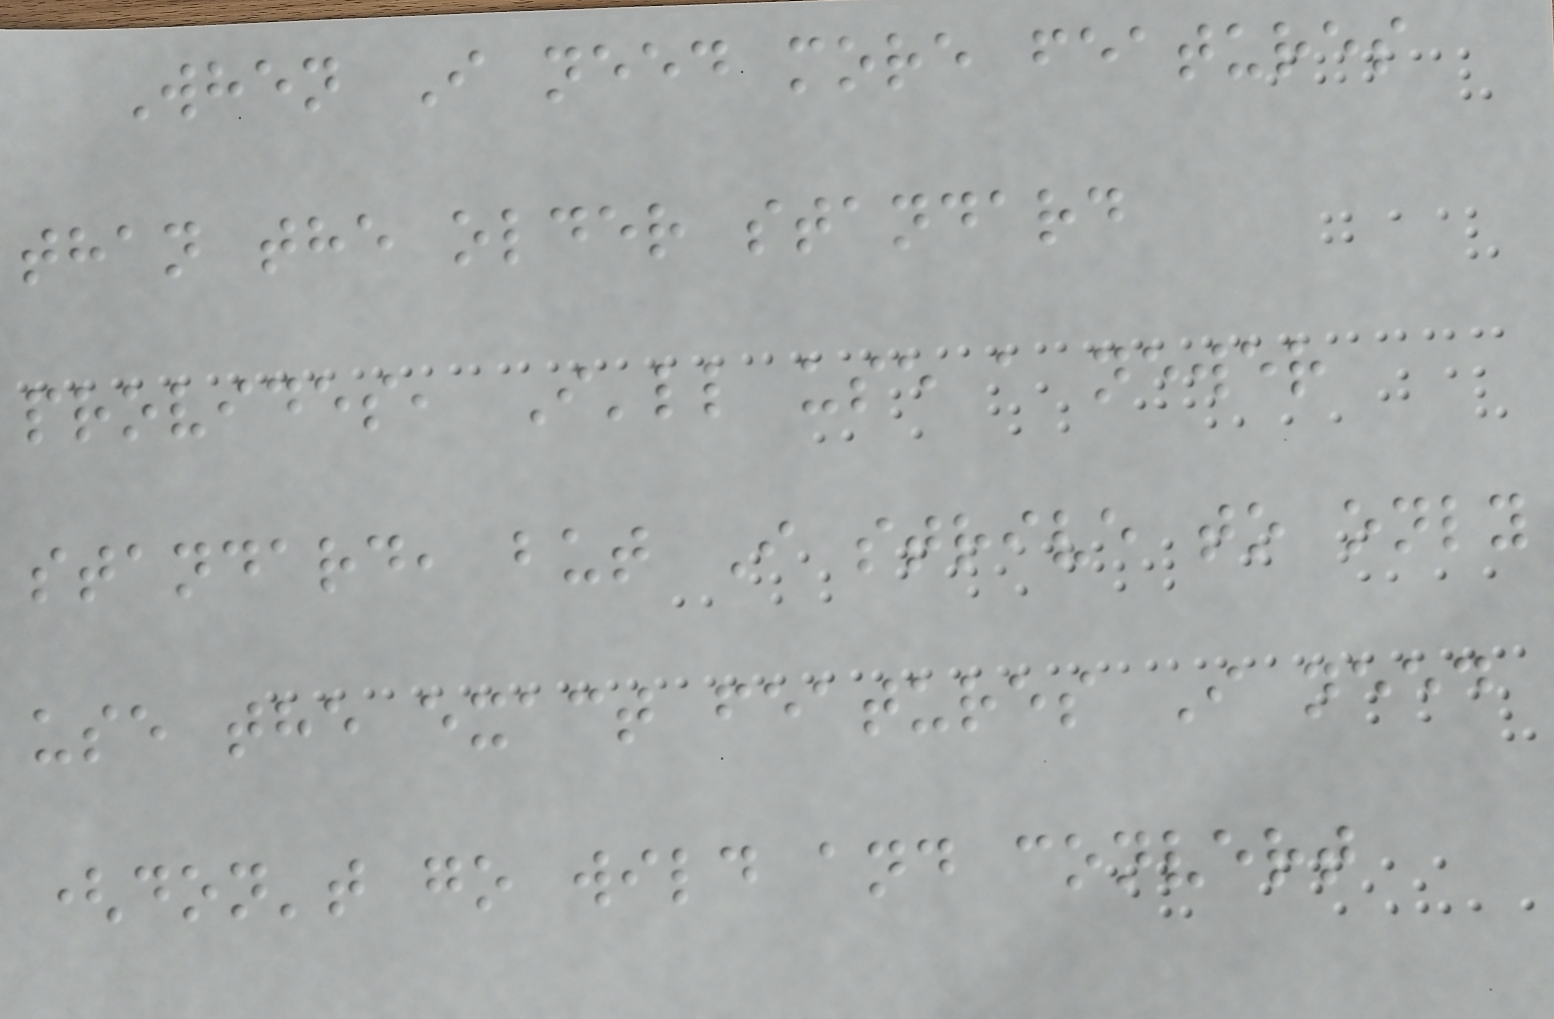When I need more features
than the older standard
provides, I'll use a newer
standard, but I strive to only
use the exact features I need
(don't go wild and convert
